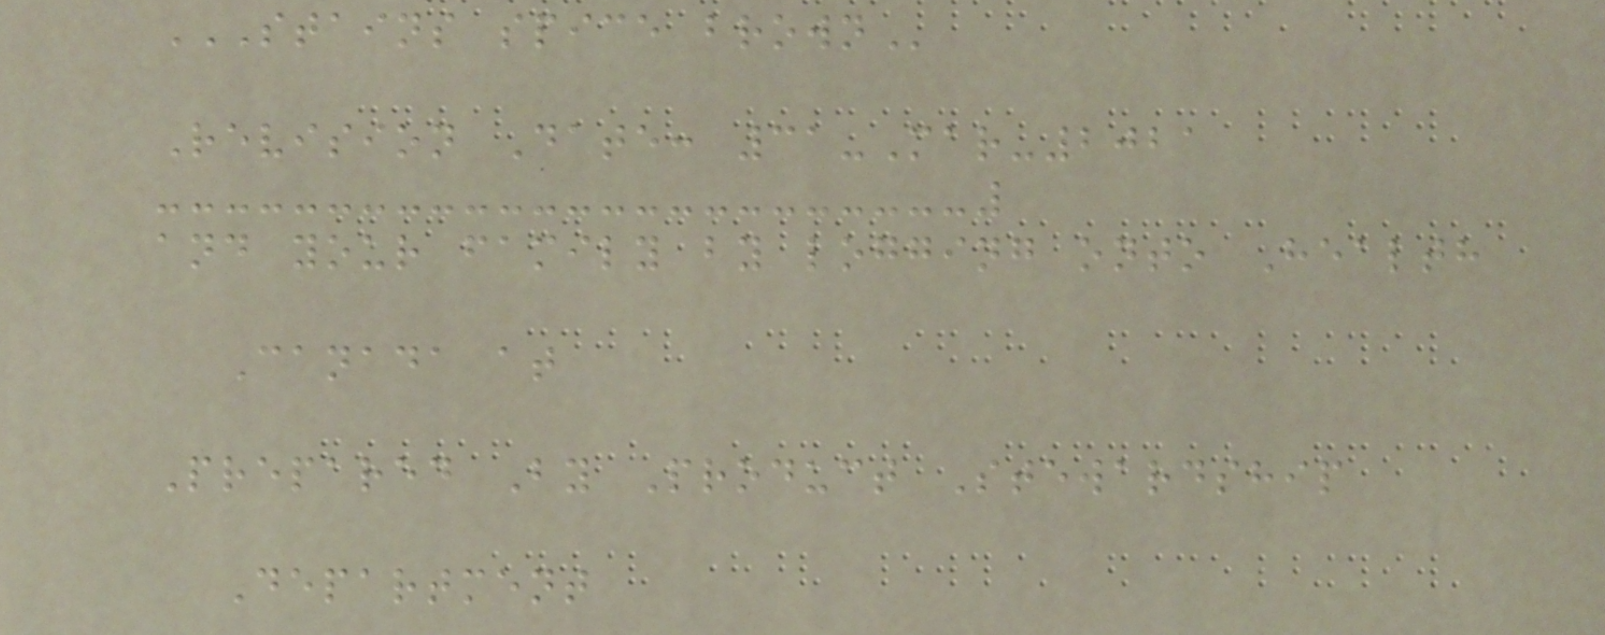STAINS SPICE BROWN
Revision Date: 31-Mar-2021
and your family by logging onto Health
Canada at
Prepared By Product Stewardship
Department
